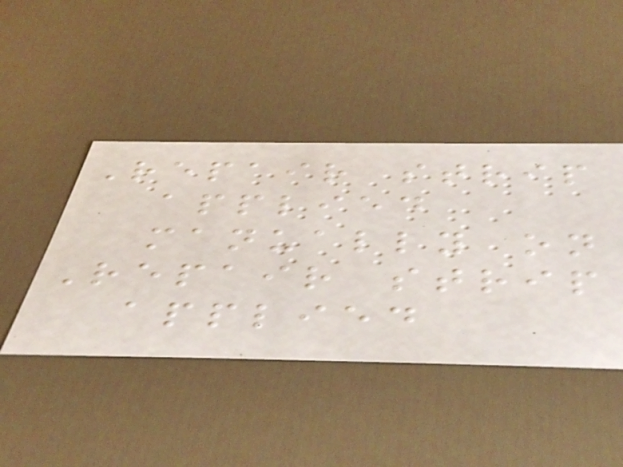Repair strip
applied
manually on
Repair strip
applied
